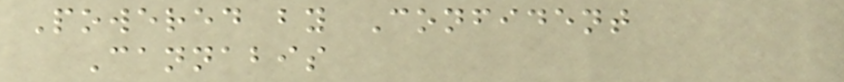Powered by Confident
Cannabis
